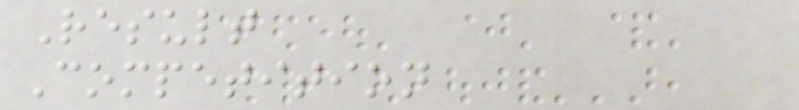Result
Competition
